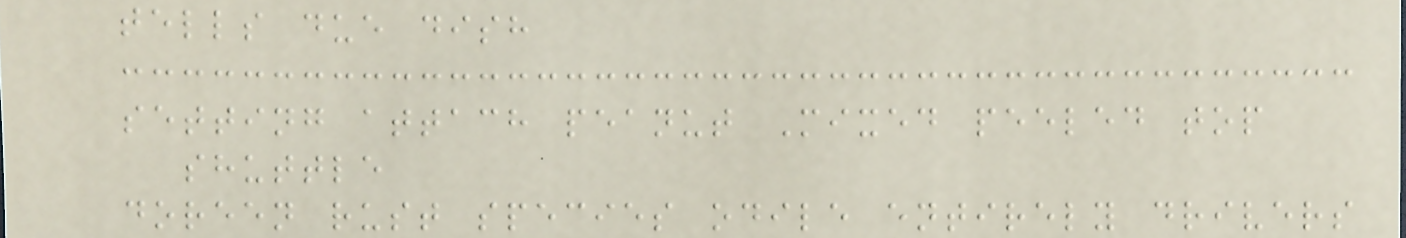tells due dish
setting attach peanut Mixed peeled top
shuttle
doreen rust species odile entirely drivers
